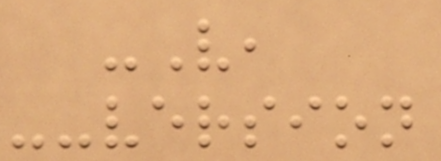-V,
--version
